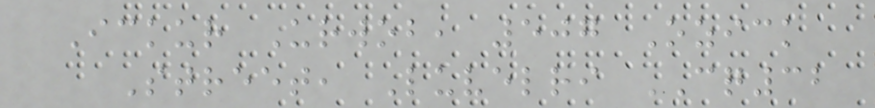Ickur Urwob, 507 Ozick
Street, Luvelri CQ32
